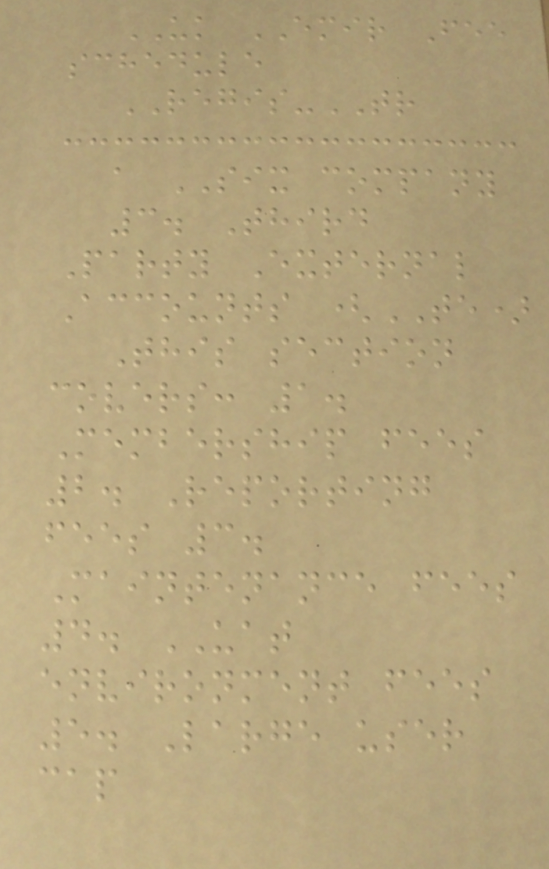UK EMIR Fee
schedule
REGIS-TR
a SIX company
3. Third
Party External
Accounts (TE)
This section
covers: 1.
Membership fees
2. Reporting
fees 3.
Maintenance fees
4. UAT
environment fees
5. Large user
cap
